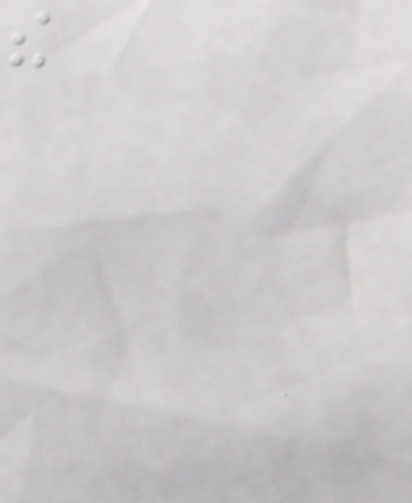the
